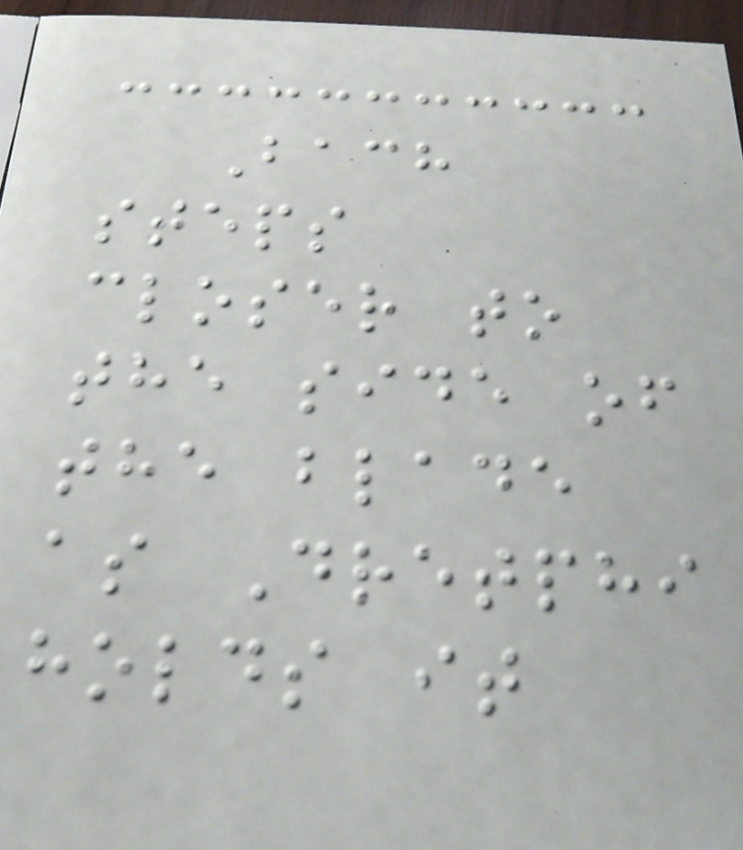Bach
steps
closer to
the side of
the blade
as Dretphi
holds it
